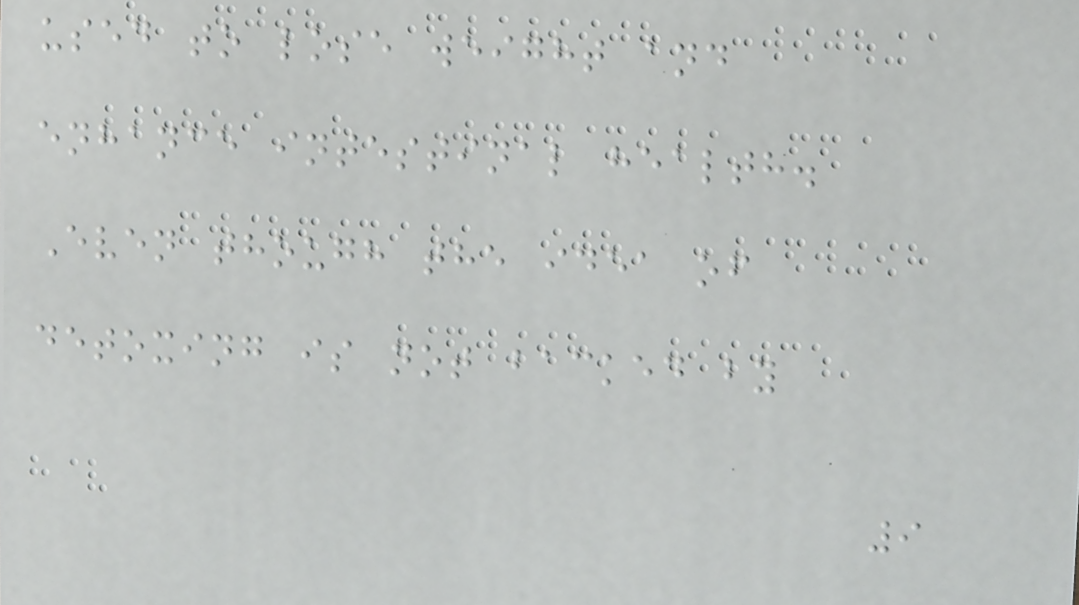used to lose weight and
enhance intestinal health.
Even though the idea of
detoxing is not backed by
9
